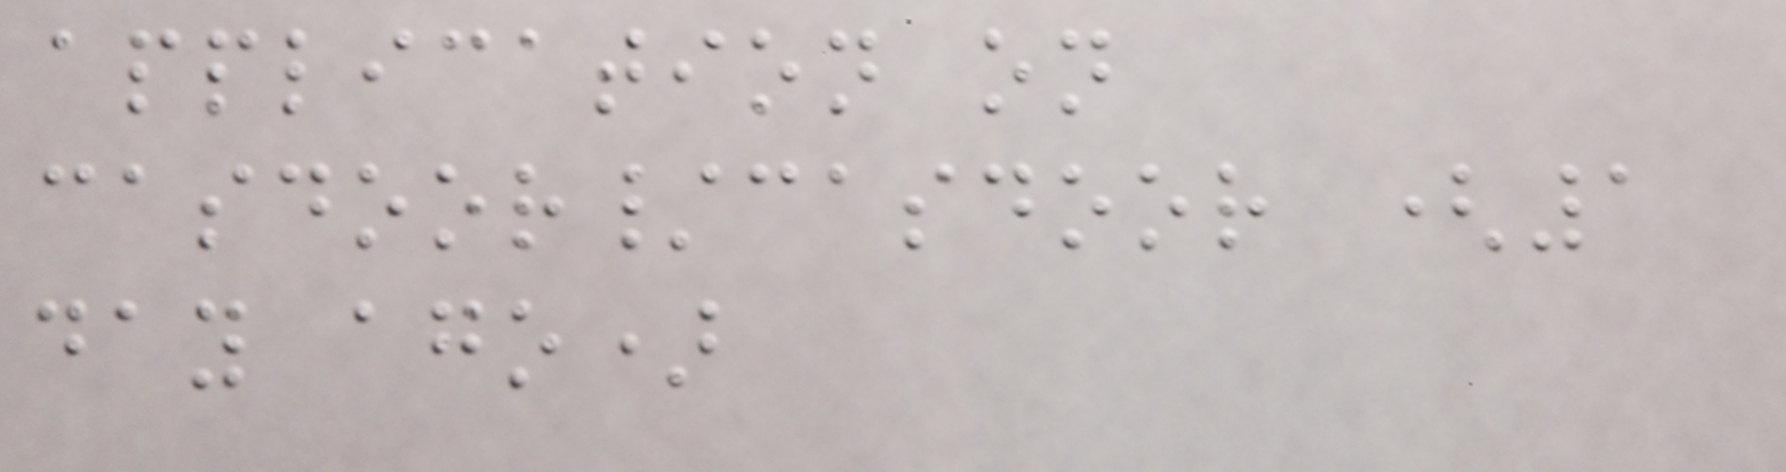application on
casdoor/casdoor (1
day ago)
